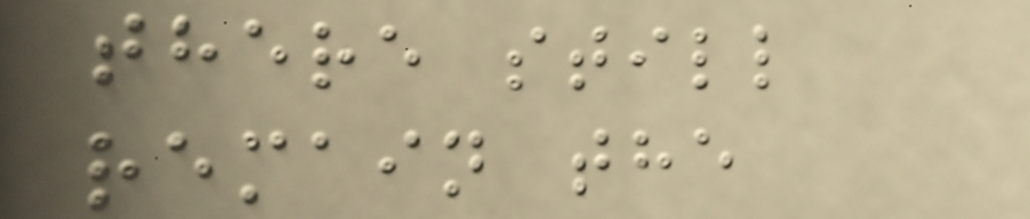there still
remain the
